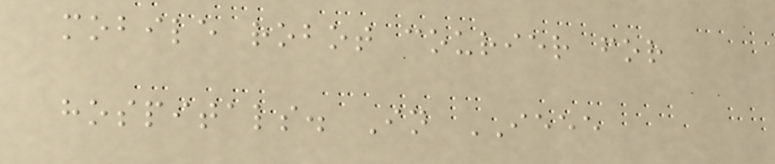mobile robot courier for
hospitals. In IEEE
